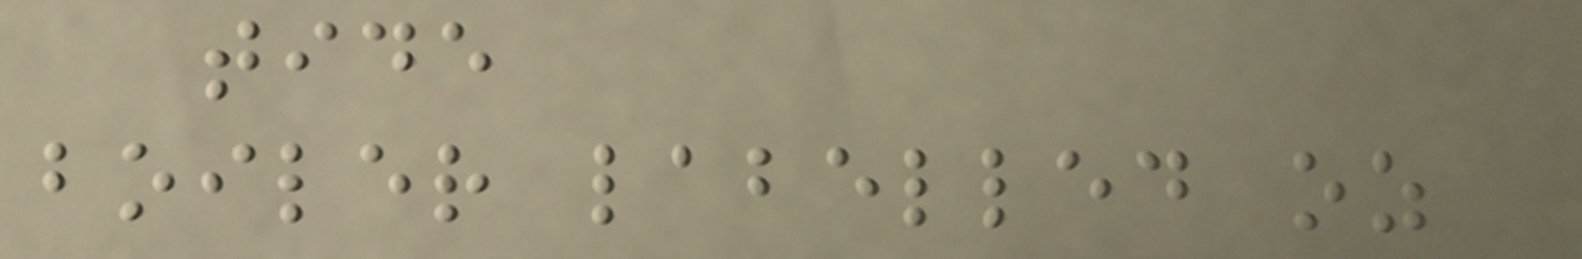tide
boiler labelled oz
